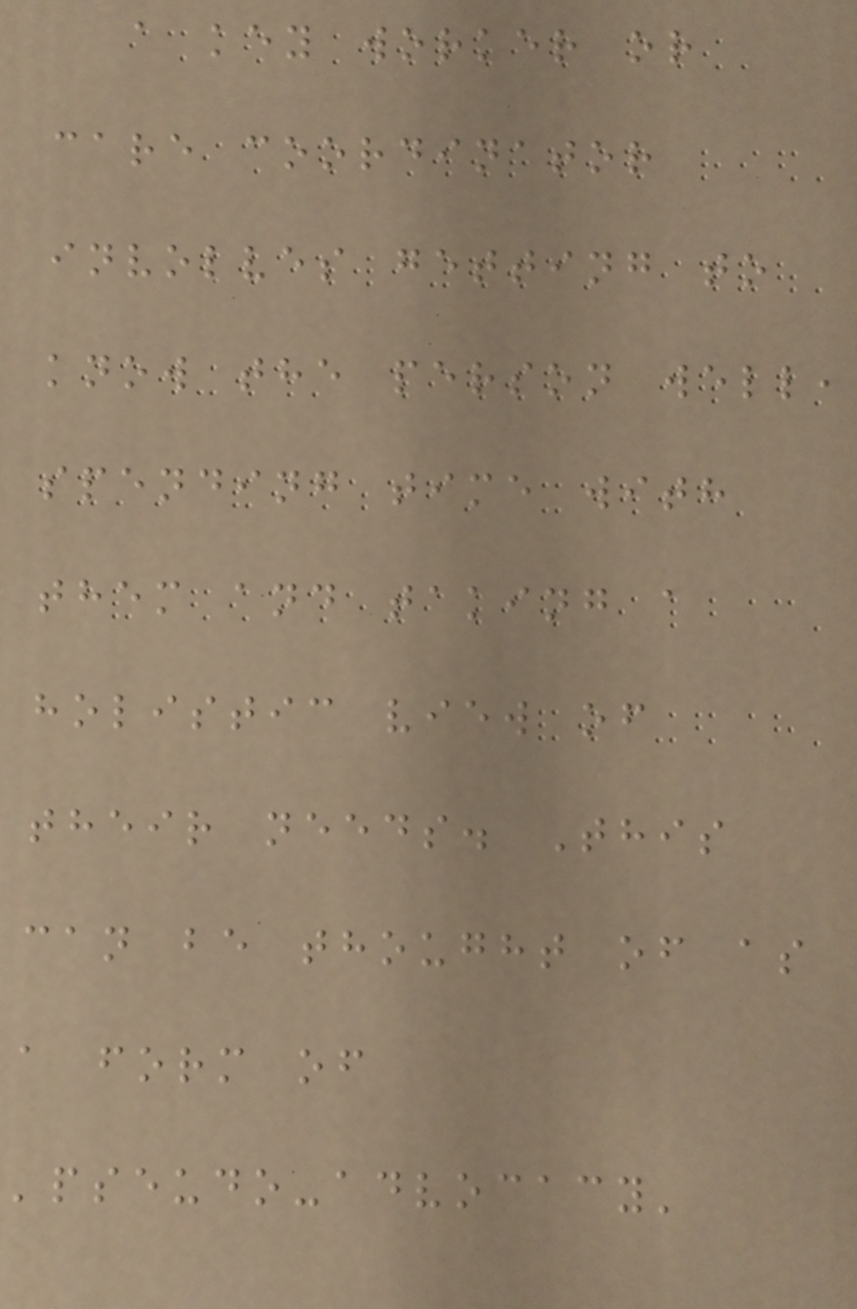a key worker or
care coordinator
involves getting to
know the person well,
spending time with
them and taking a
holistic view of
their needs. This
can be thought of as
a form of
'pseudo-advocacy'
